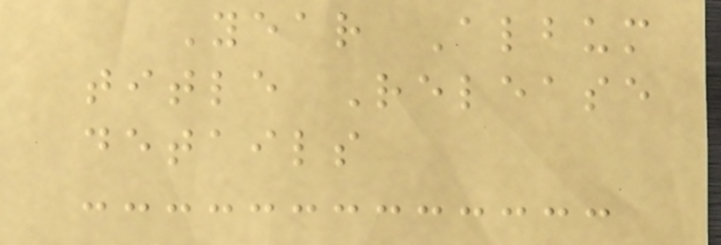Year Album
title Release
details
